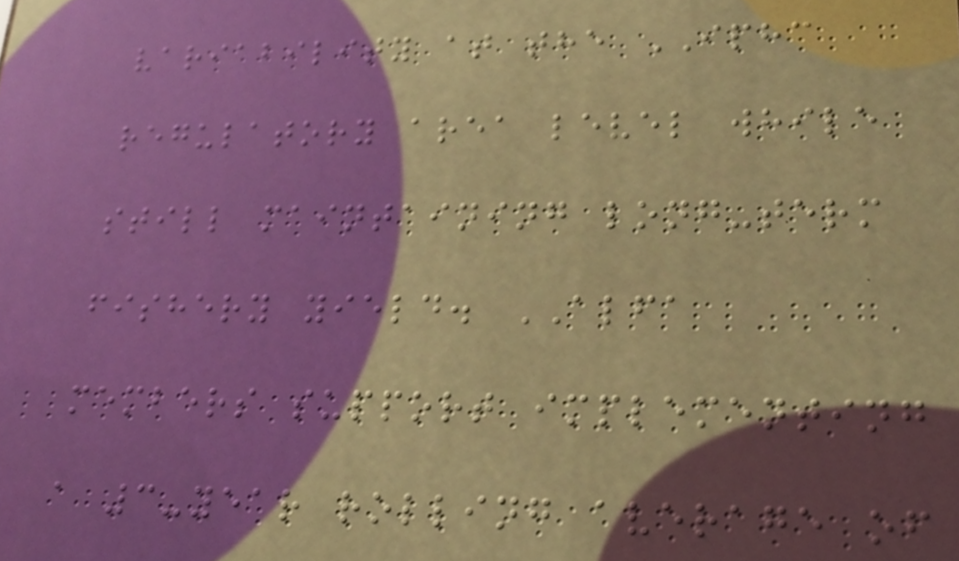variability at the IPHC
regulatory area level while
still maintaining long-term
fishery yield. ALFA
members support implementing
a 3-year rolling average of
